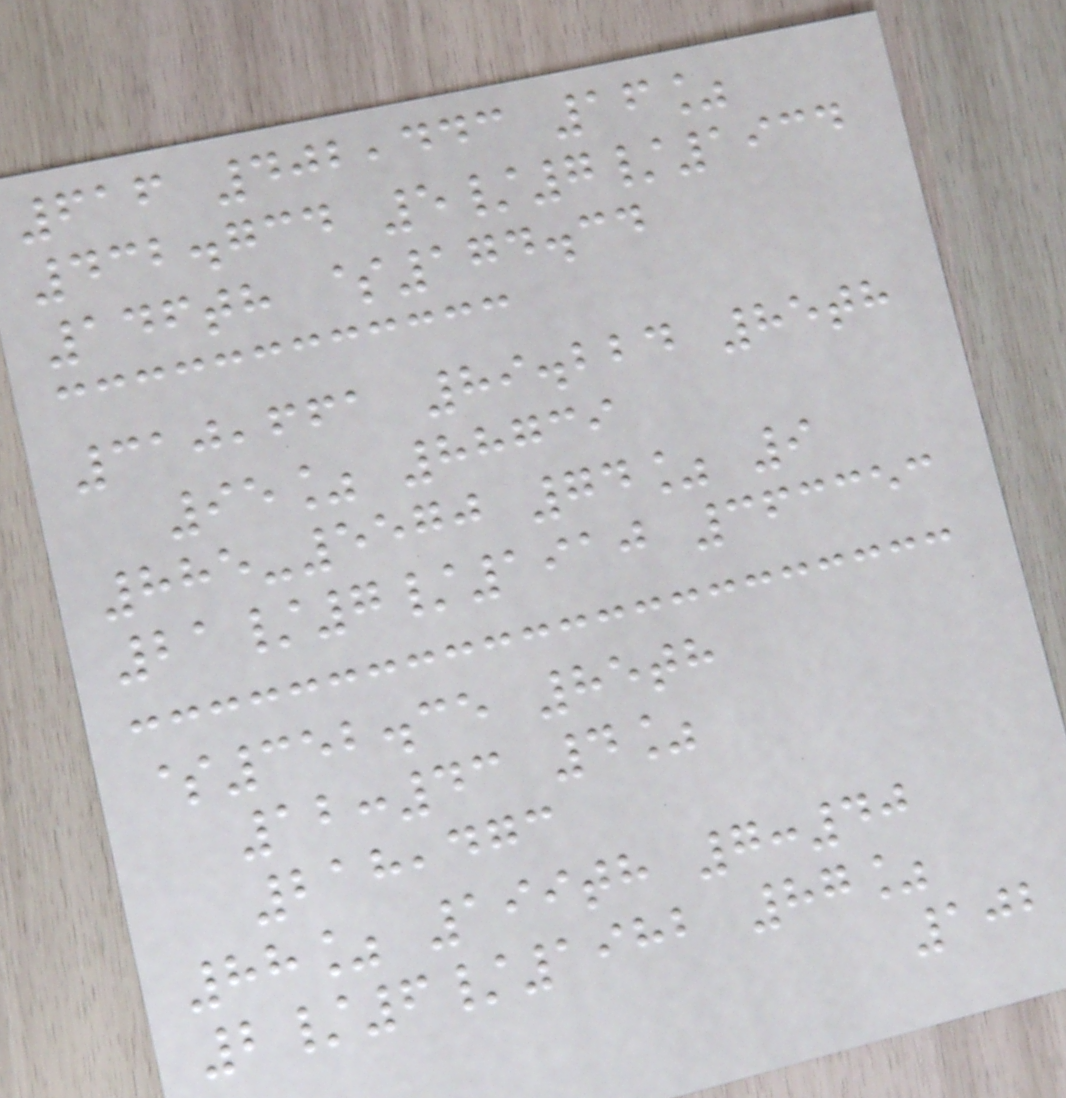616 402,443 16%
432.734 5/7/1934
146th $174.34
310,661 89.224 85th
95% 88739
885-5570 74% 9
21/7/1910 363353
$352.35 85th
12:43 4%
218,473
88% 199th 7:40
2/6/1982 87%
102
